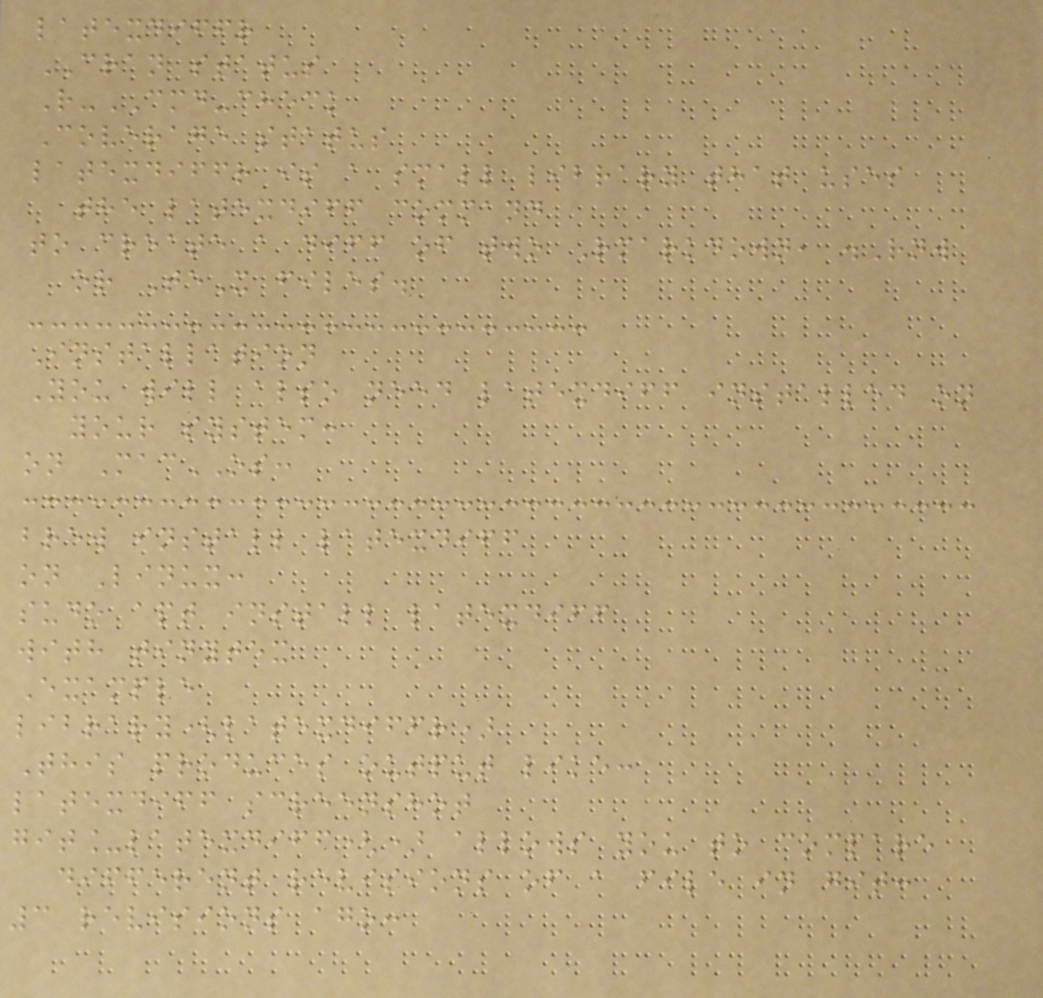latexdiffr
CRAN status
R-CMD-check
Coverage status
latexdiffr is a small library that uses
the latexdiff command
to create a diff of two Rmarkdown, .Rnw
or TeX files.
Installation
You will also need latexdiff installed on
your system:
on MacOS:
brew install latexdiff
on Linux:
sudo apt install latexdiff
with tinytex
Example
library(latexdiffr)
This produces output like:
latexdiff screenshot
git_latexdiff() allows you to compare
different revisions of a file in git:
3 revisions ago:
